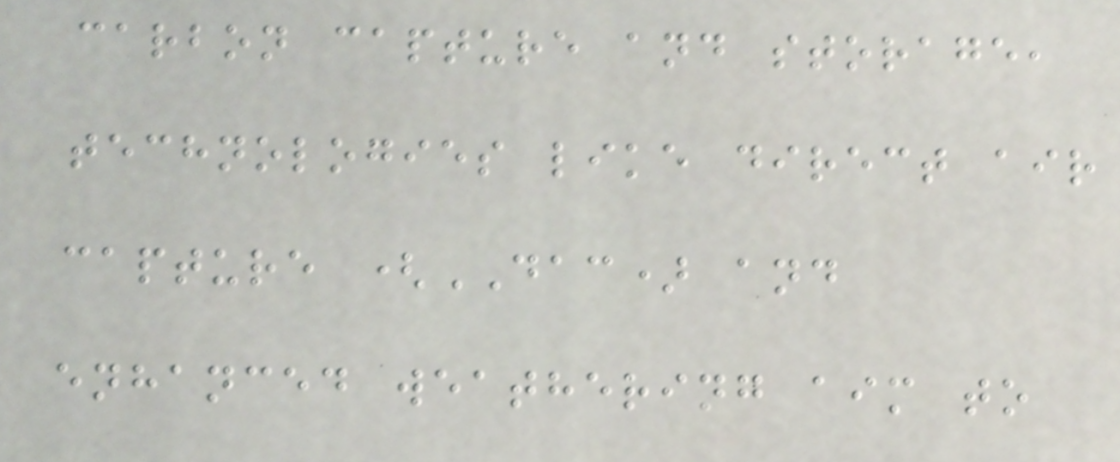carbon capture and storage,
technologies like direct air
capture (DAC) and
enhanced weathering aim to
